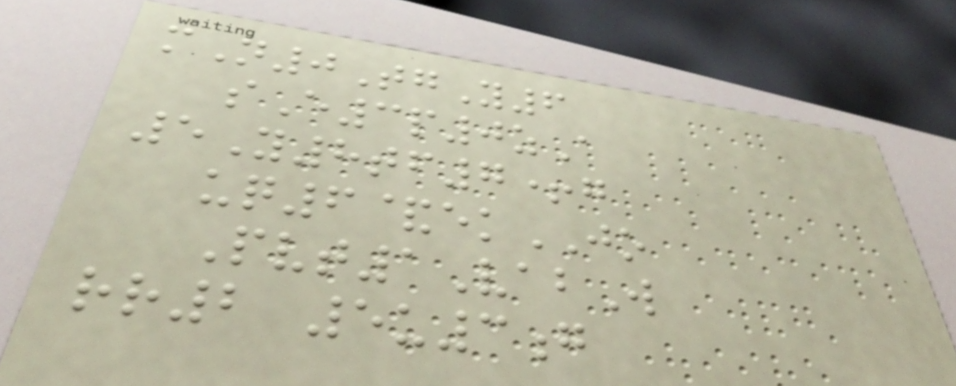mN0TgY6
sE3p0zA
5Y8tf7+g
uq6&ekJO
Pvt1VabW
rr2 5u3g
